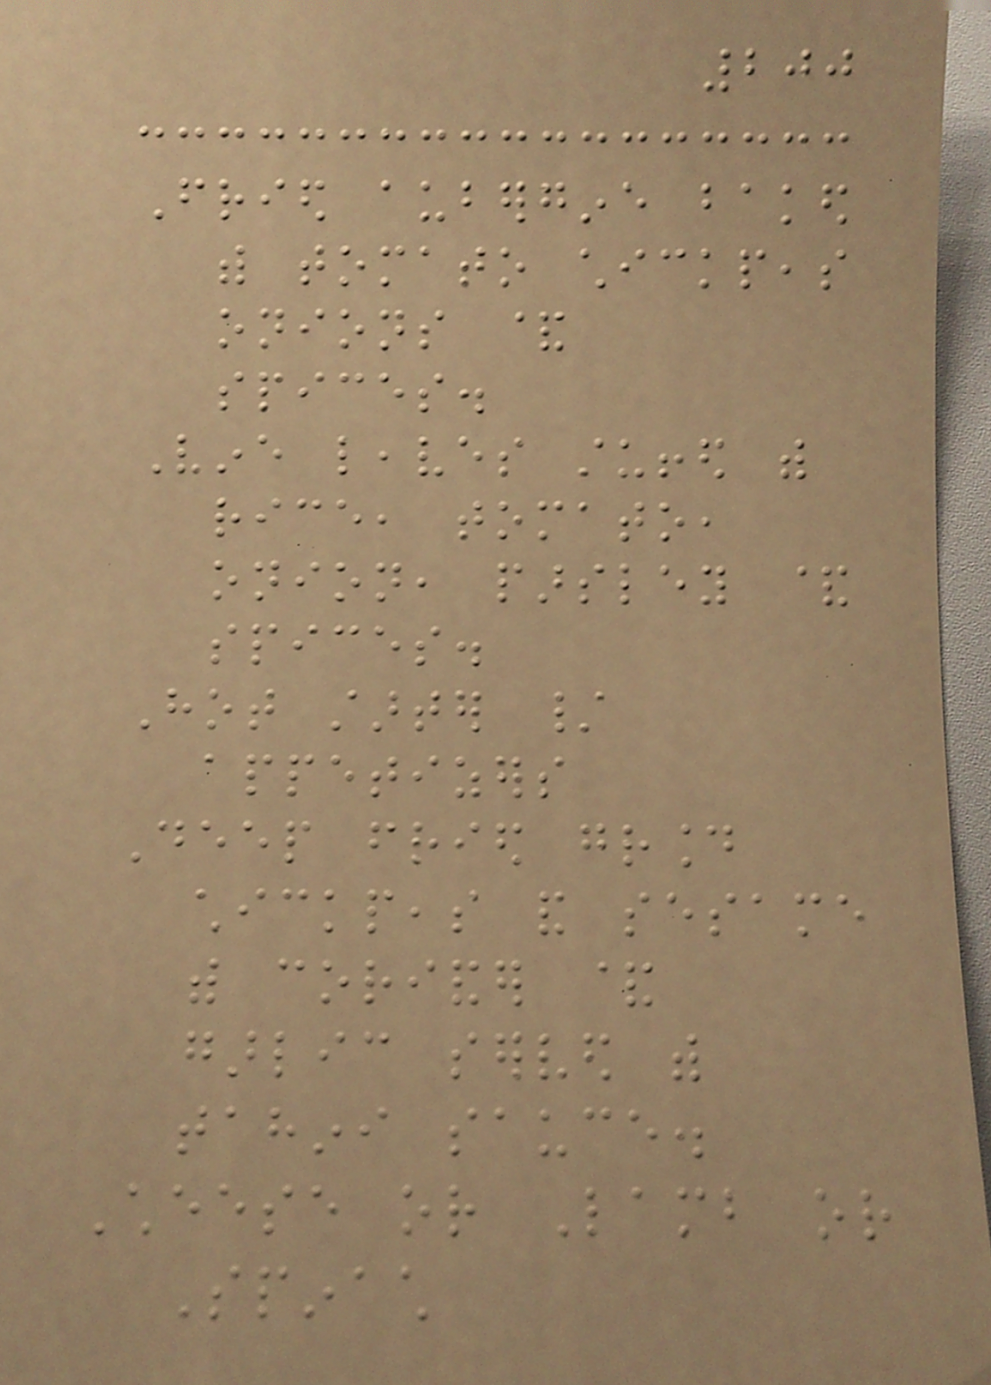200
Fried aubergine baked
with tomato chickpeas
onions &
spices.
Vine leaves stuffed with
rice, tomato,
onion, parsley &
spices.
Hot starter /
appetizers
Deep fried ground
chickpeas and sesame
with coriander &
garlic served with
tahini sauce.
Cheese or Lamb or
Spinach
